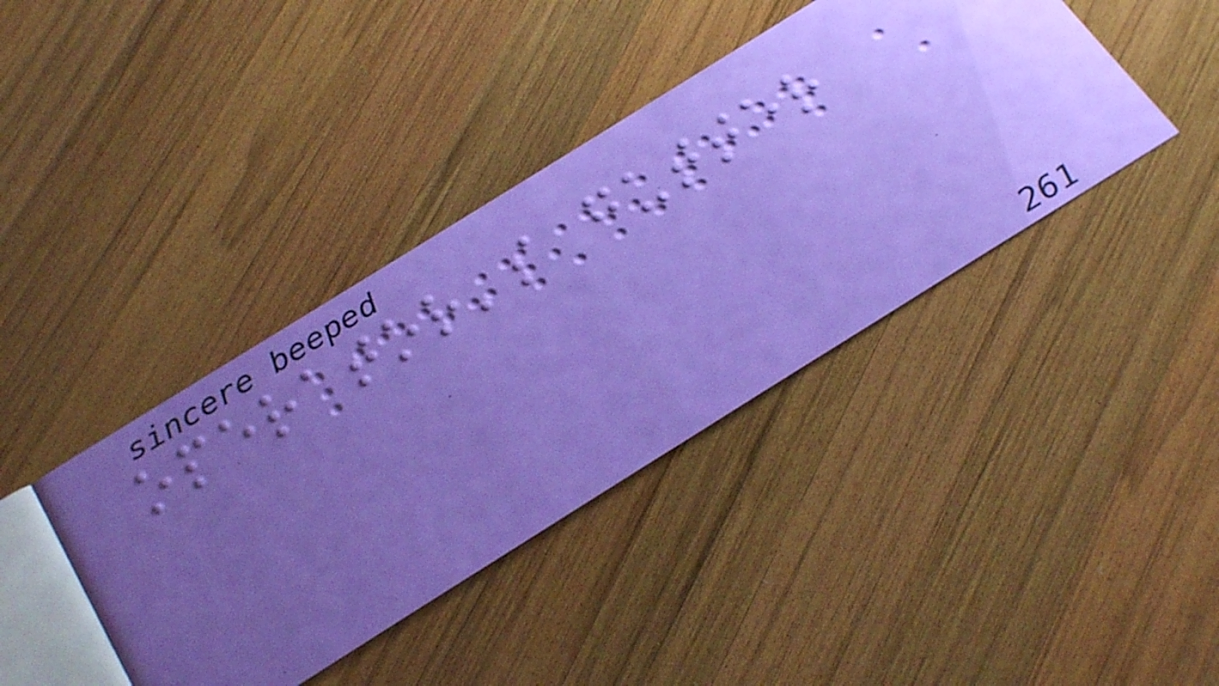operator's gutter
